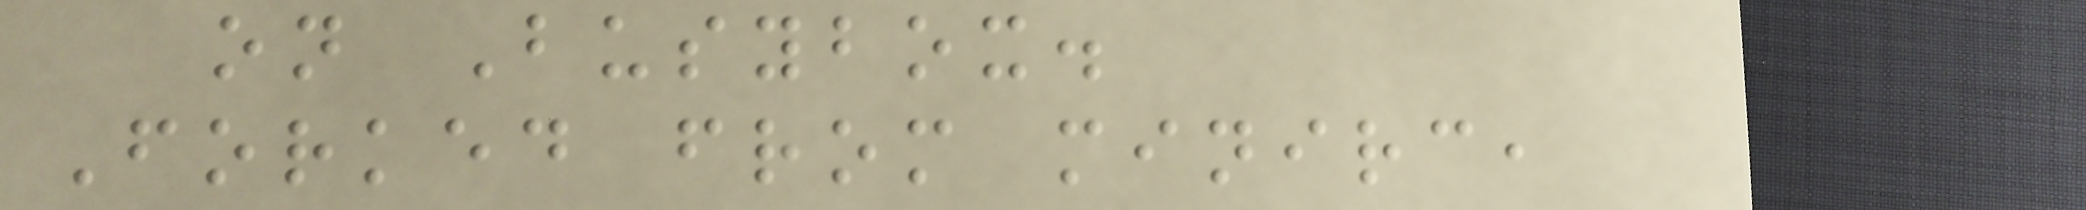on Busybox.
Forked from minirc,
